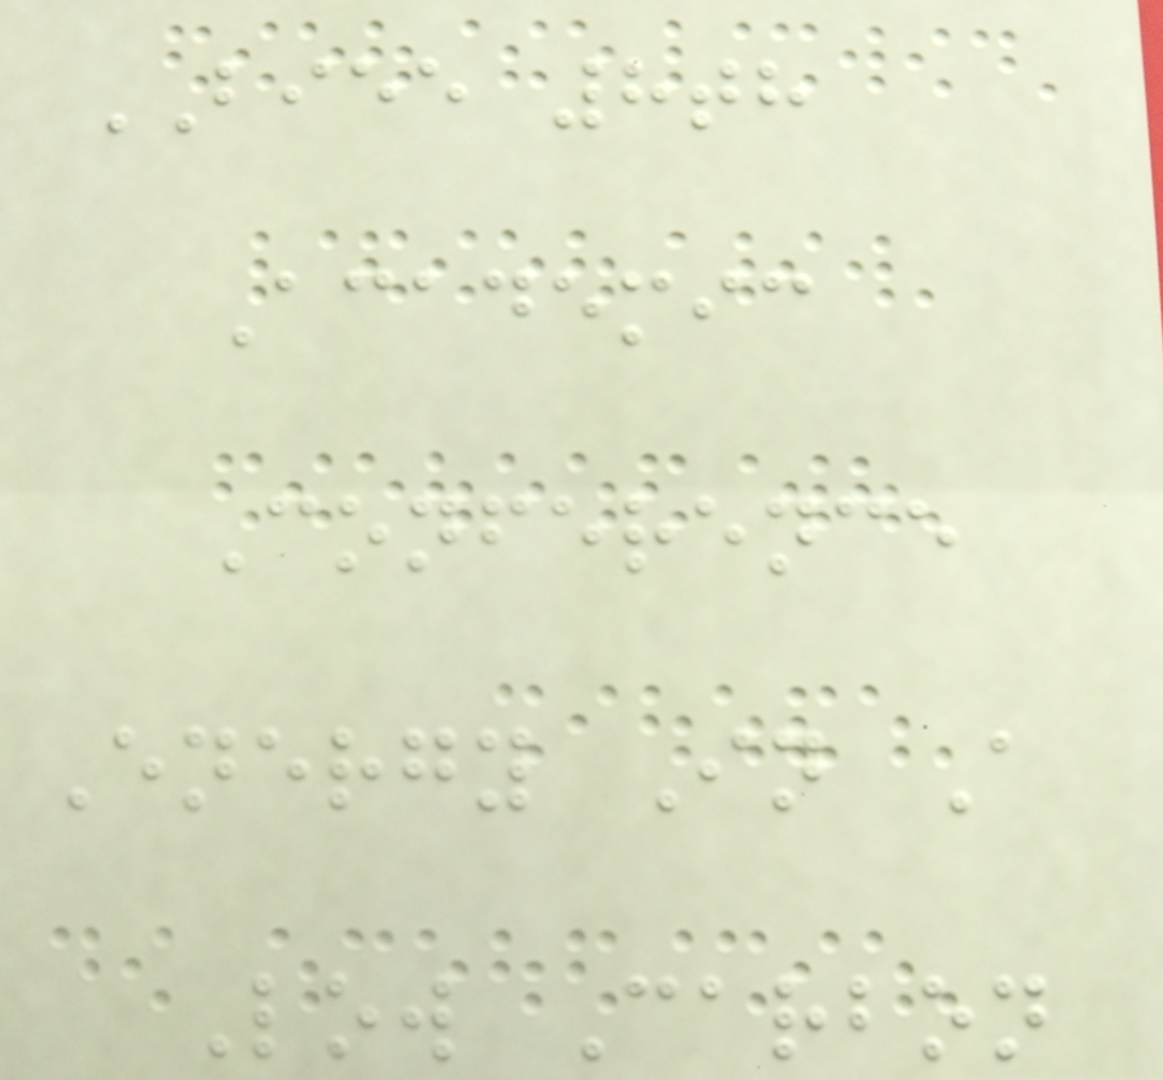BIEE 8th
Academic
Conference
Energy In A
Low Carbon
